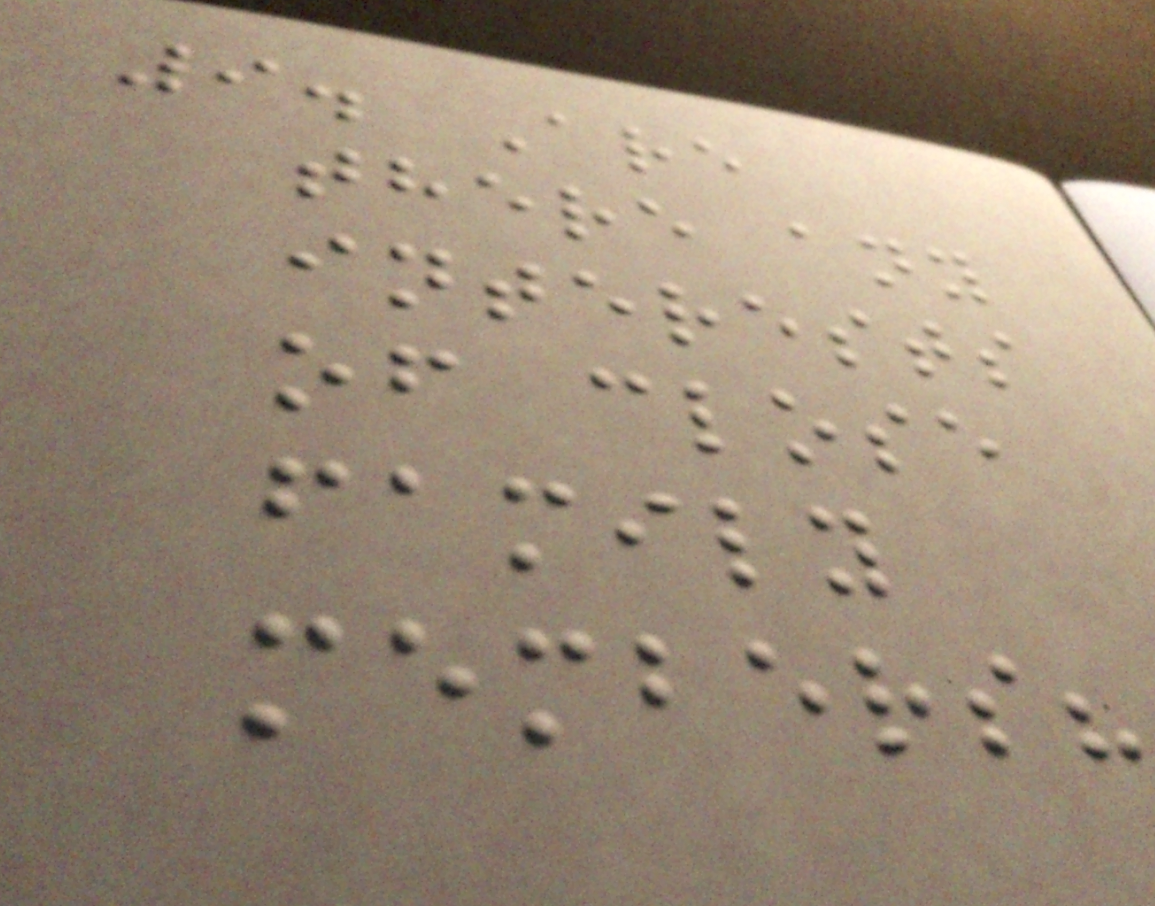9. Are
there any
interests
of close
family
members?
